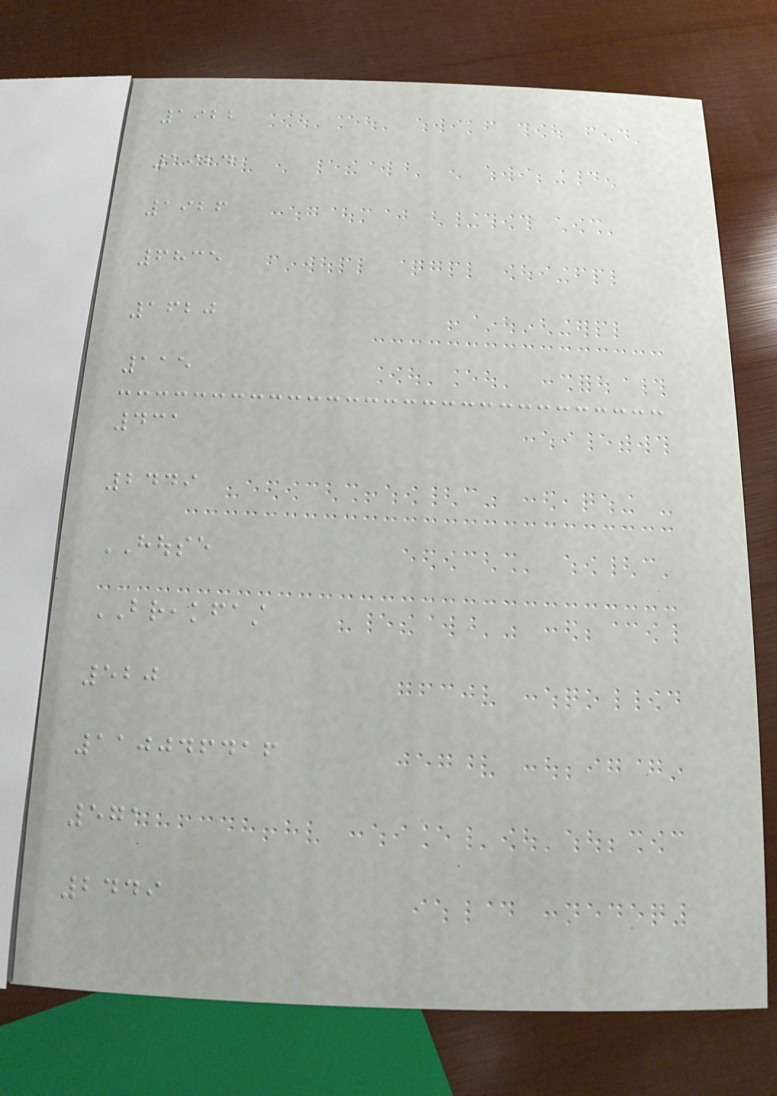1922
1924
1926
6835
1620
115
431
2449
HOUSE
BREAKFAST
520
110046416
571
2449
